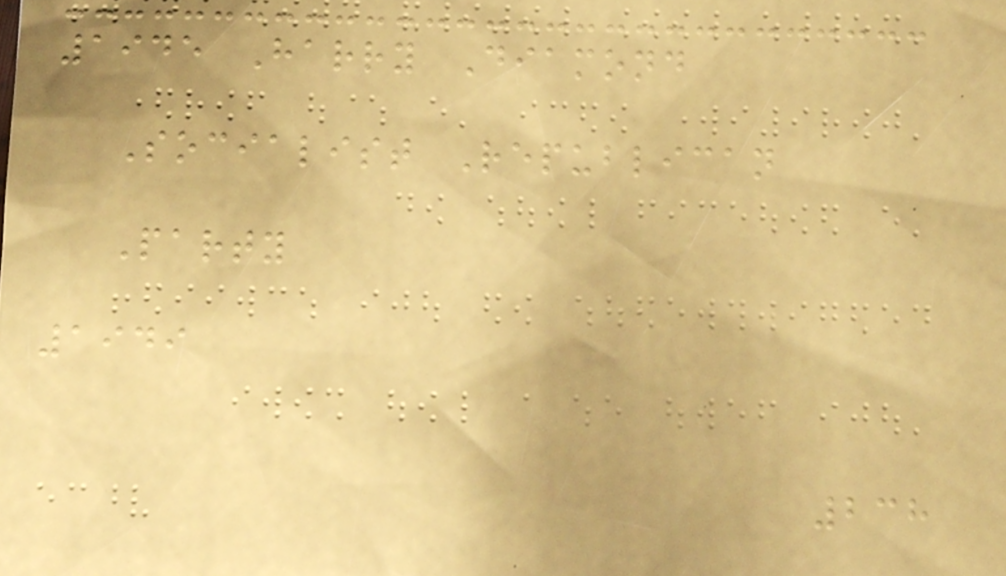1945 Harry Diamond
Socialist Republican
Party
1949
238
